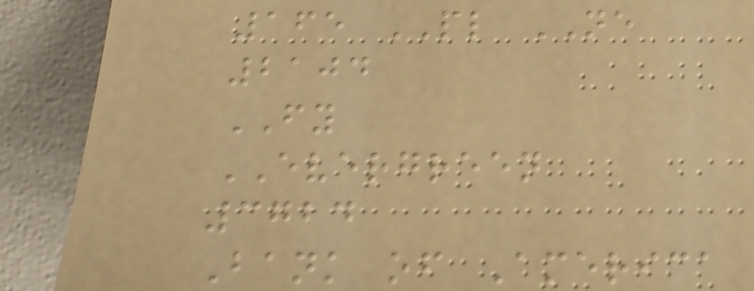165 PL NE
2104
FY
EVERGREEN
3724
Bank of America
